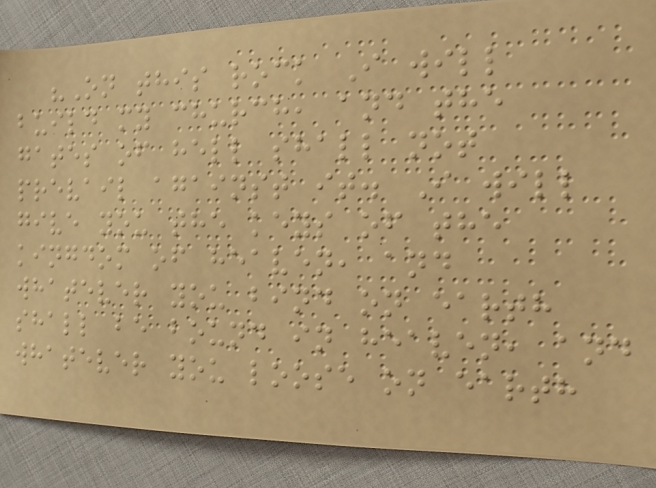"On this rock I will
build my church, and the
gates of hell shall not
prevail against it. I will
give you the keys of the
kingdom of heaven, and
whatever you bind on earth
shall be bound in heaven, and
whatever you loose on earth
